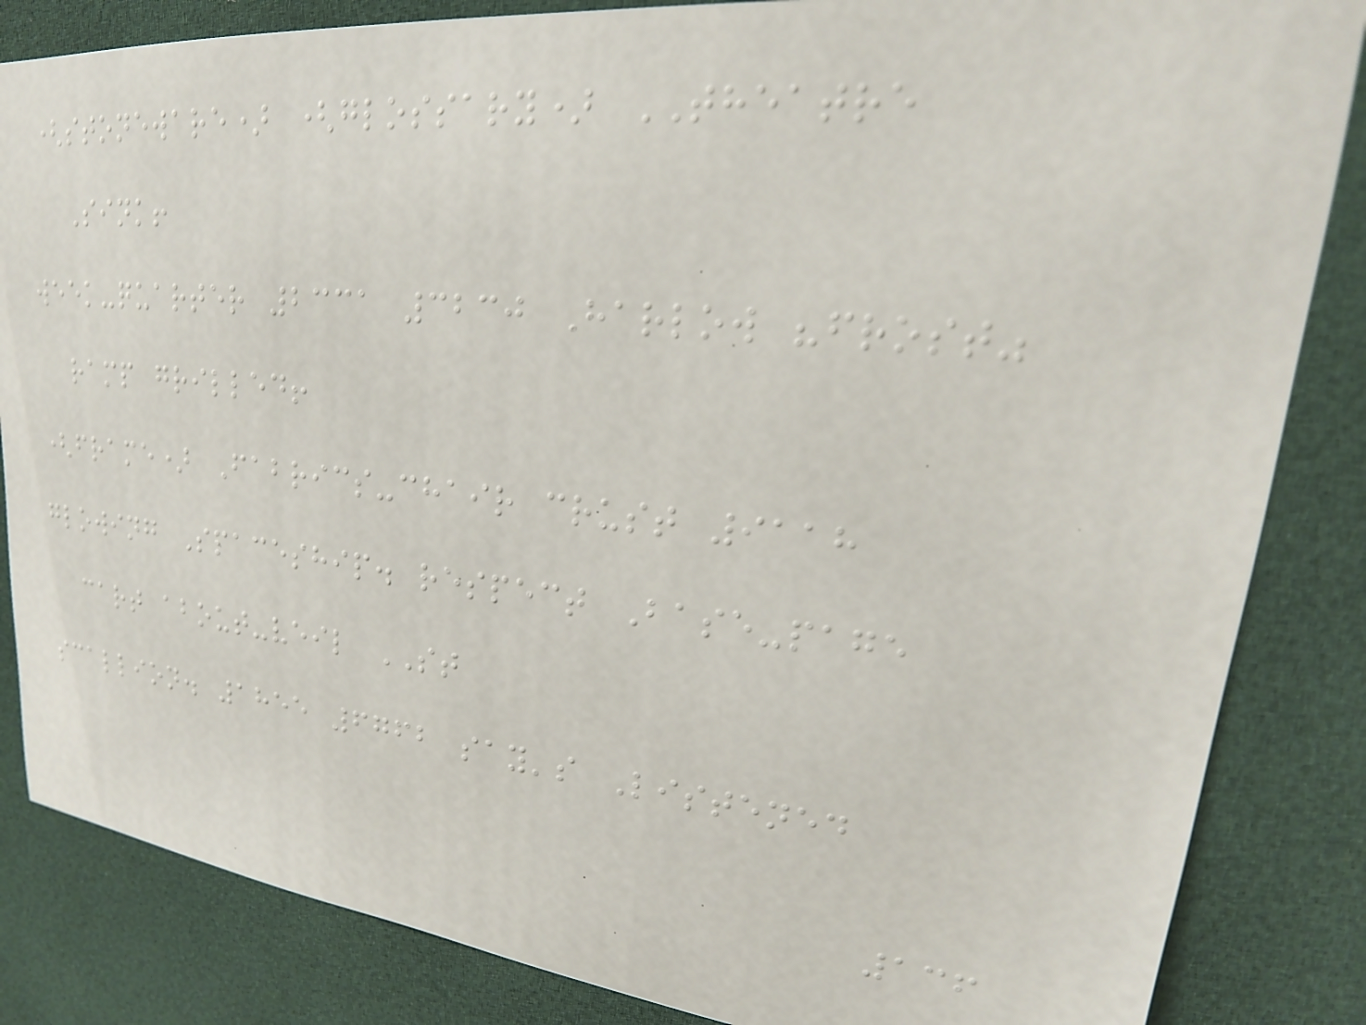(stoneware) (glossary) THEATRE
Sink!
week-quarter 2331 3230 Harlow "frost"
ramp grilled!
(frame) Fabrics-chair crust 9118
glowing Spaceship. respect Base-page
cart about-veil ST
scallion. 1855 6762 say's Listened
136
